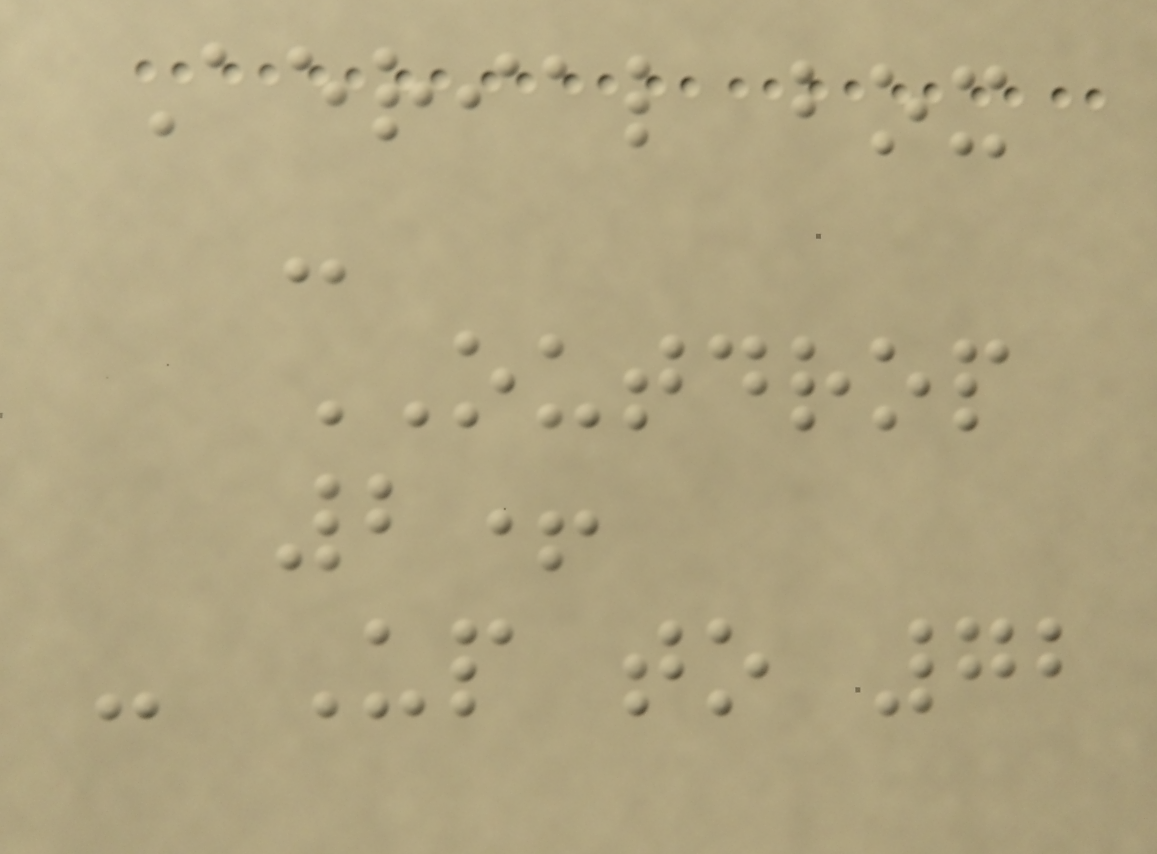Aerial box
-
OUTDROP
2+
- Up to 72
